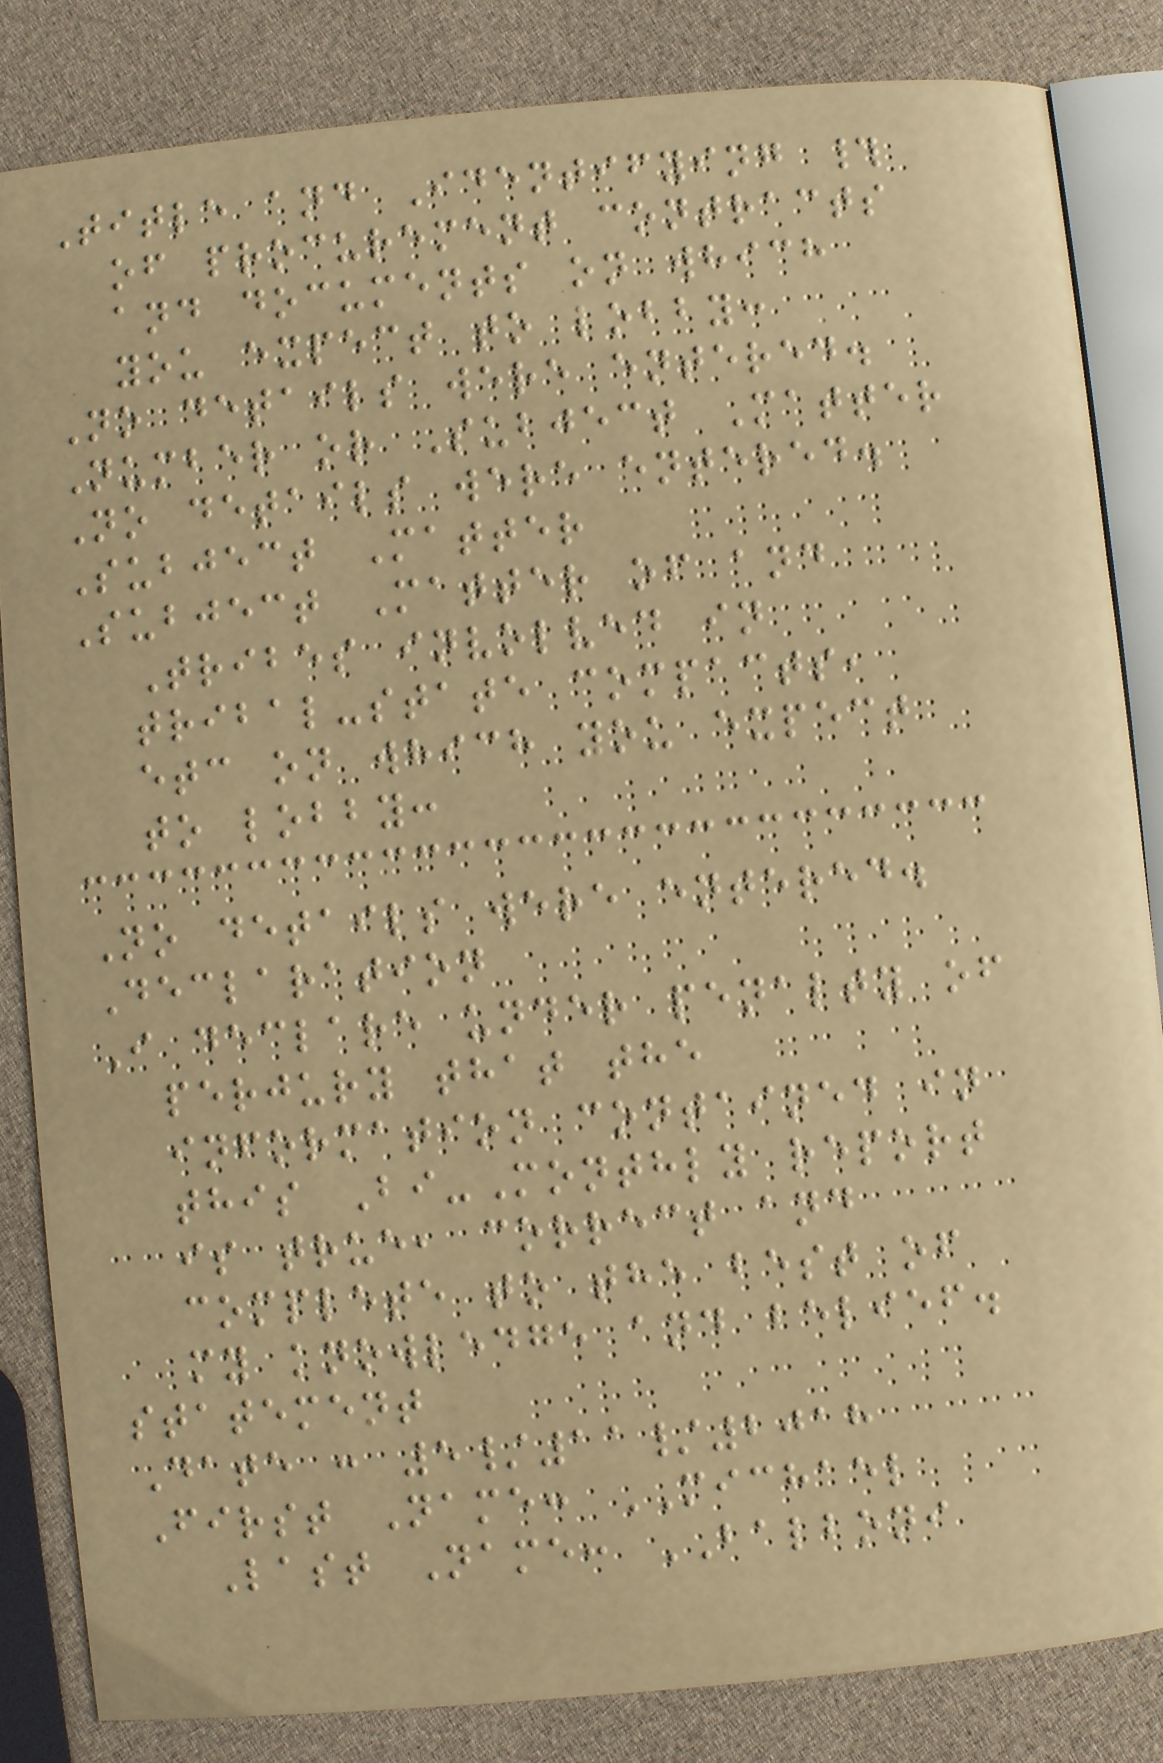Title and Identifying #
of procurement contracts
and documents on which
you expect to lobby:
No details were entered.
Number or Subject Matter
No details were entered.
Subject Matter
Subject Matter of and
Tribes involved in
tribal-state compacts,
etc on which you expect
to lobby:
No details were entered.
Declaration
I declare under penalty of
perjury that the
information contained in
this Bi-Monthly report
is true, correct and
complete to the best of
my knowledge and belief.
statement
Date : 5/11/2018
First Name: MICHAEL
Last Name: BALBONI
